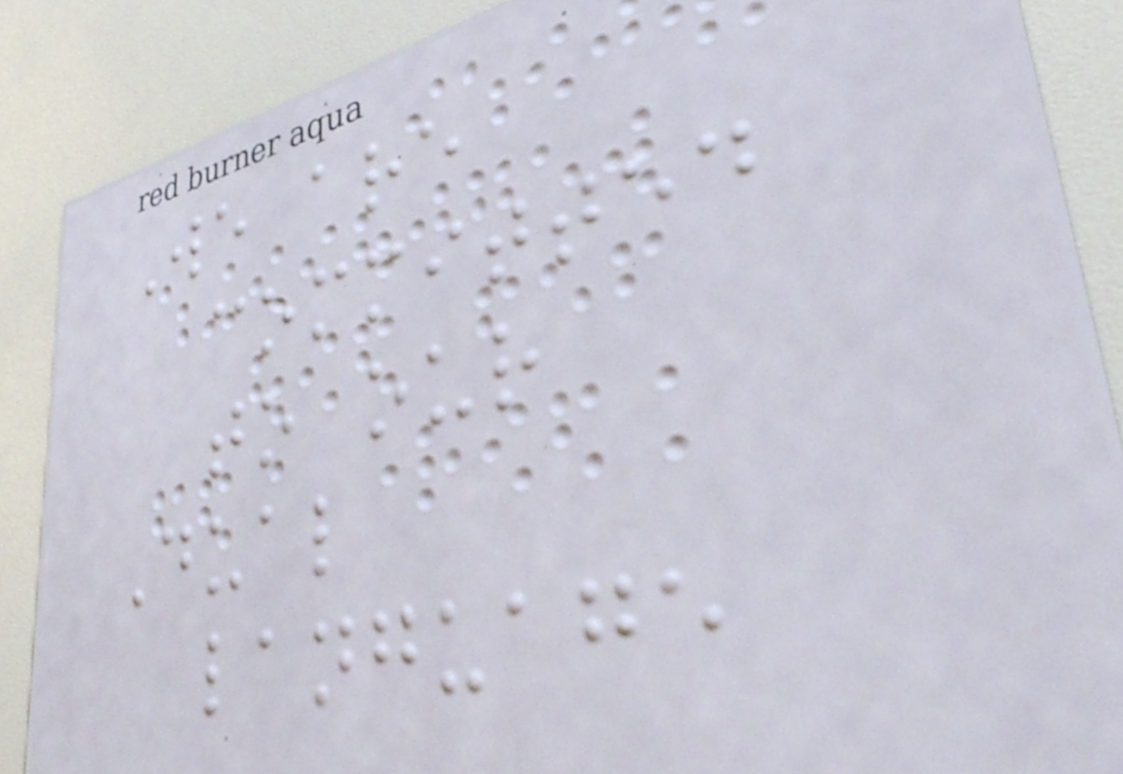We are
committed
to our
Dual
language
